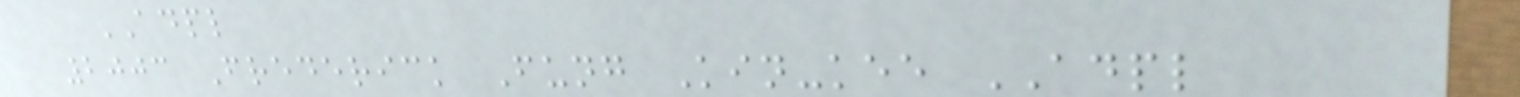ADPL
2003 Frederick Fung Kin-kee ADPL
